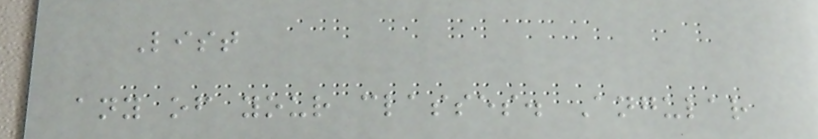List
any of your classes. Angular
